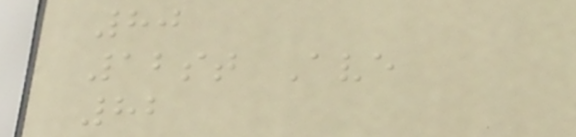80
12st Ave
82
